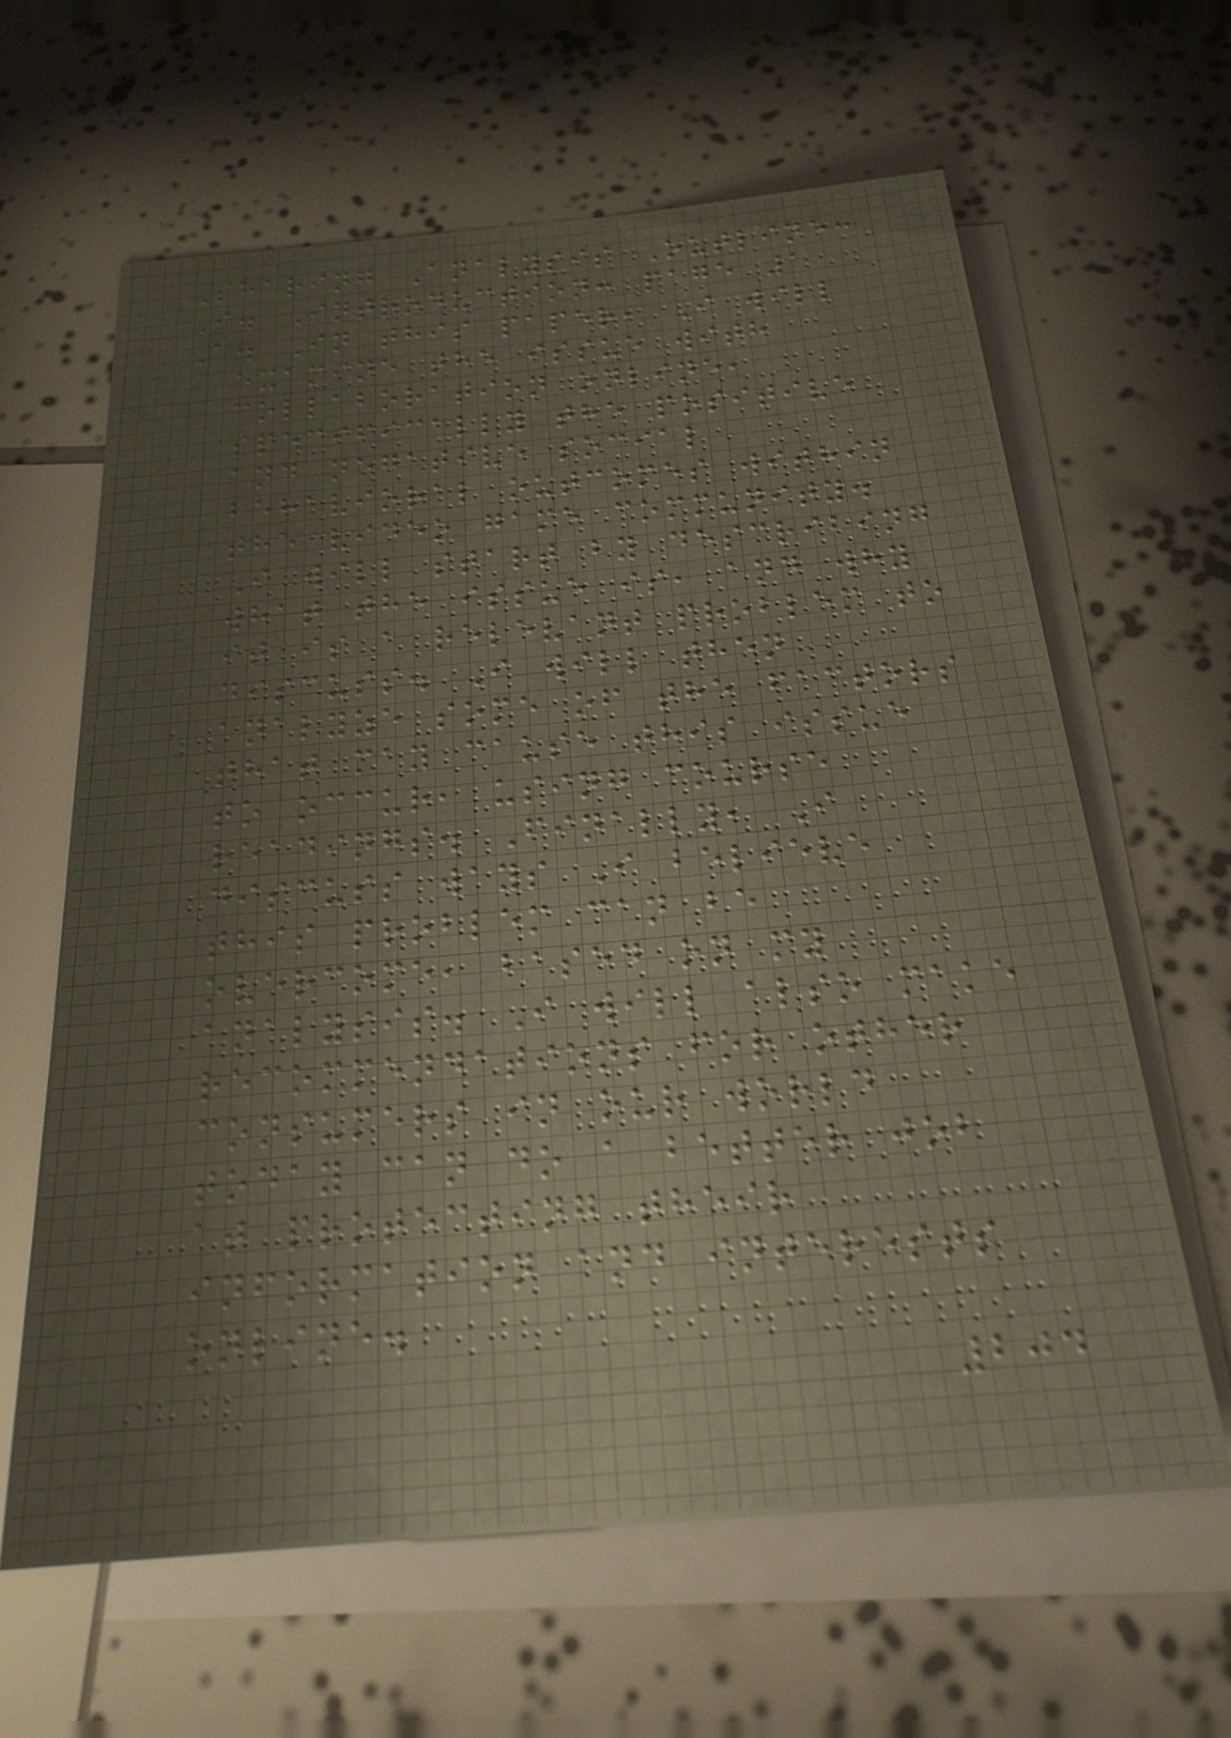Sharing Analysis Outline:
I. Introduction: page 1
A. In this paper, I will
examine the issue with
collaboration online,
specifically the positive
and negative social
behavioral outcomes within
the video game community.
I will start by describing
what the issue is, and why
it is a relevant problem to
discuss. I will then
analyze some of the factors
that may cause this issue
to occur, using course
readings. Finally, I
discuss ways I believe
this problem can be
overcome, based on my
analysis. I will also make
recommendations for other
consumers in our world
today can do a better job
at protecting their
information and interests
online.
204
